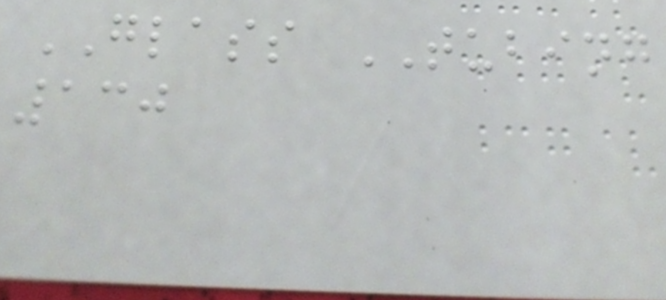GLASS TUBING
130
